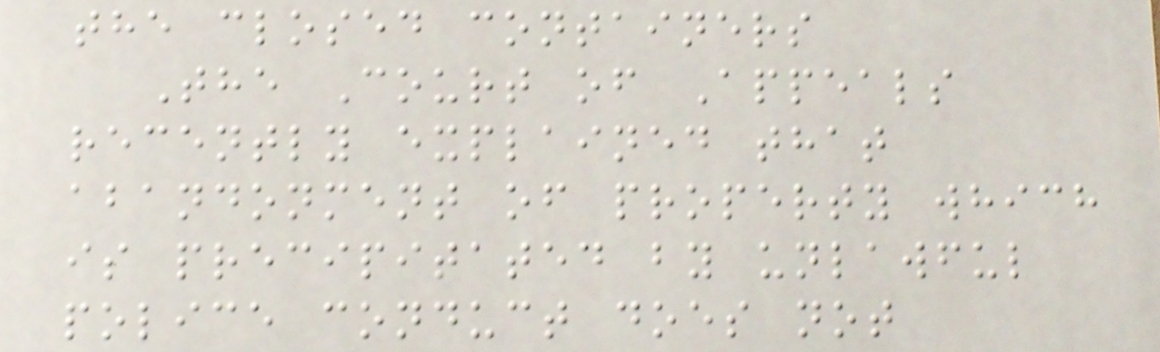the closed containers
The Court of Appeals
recently explained that
abandonment of property which
is precipitated by unlawful
police conduct does not
